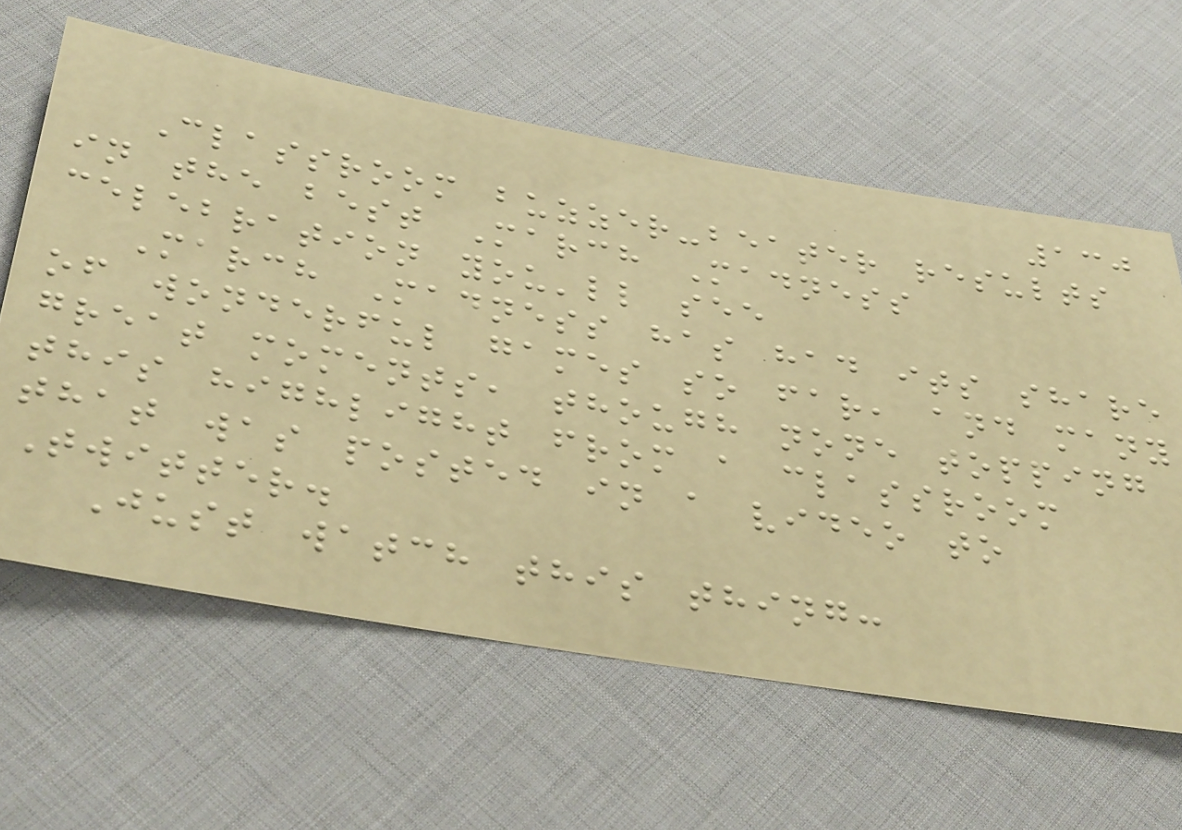130
Classroom buzzer-beater results
in the best March Madness
celebration you'll see
March Madness has had its share
of wonderful games so far, and many
great moments, though none topping
this highlight from a classroom
that was posted in a video to
Twitter.
Just watch this thing:
